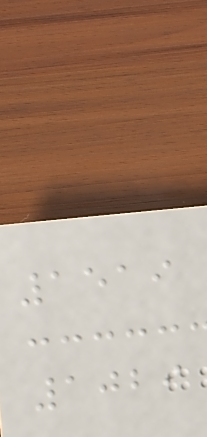1519
1029
